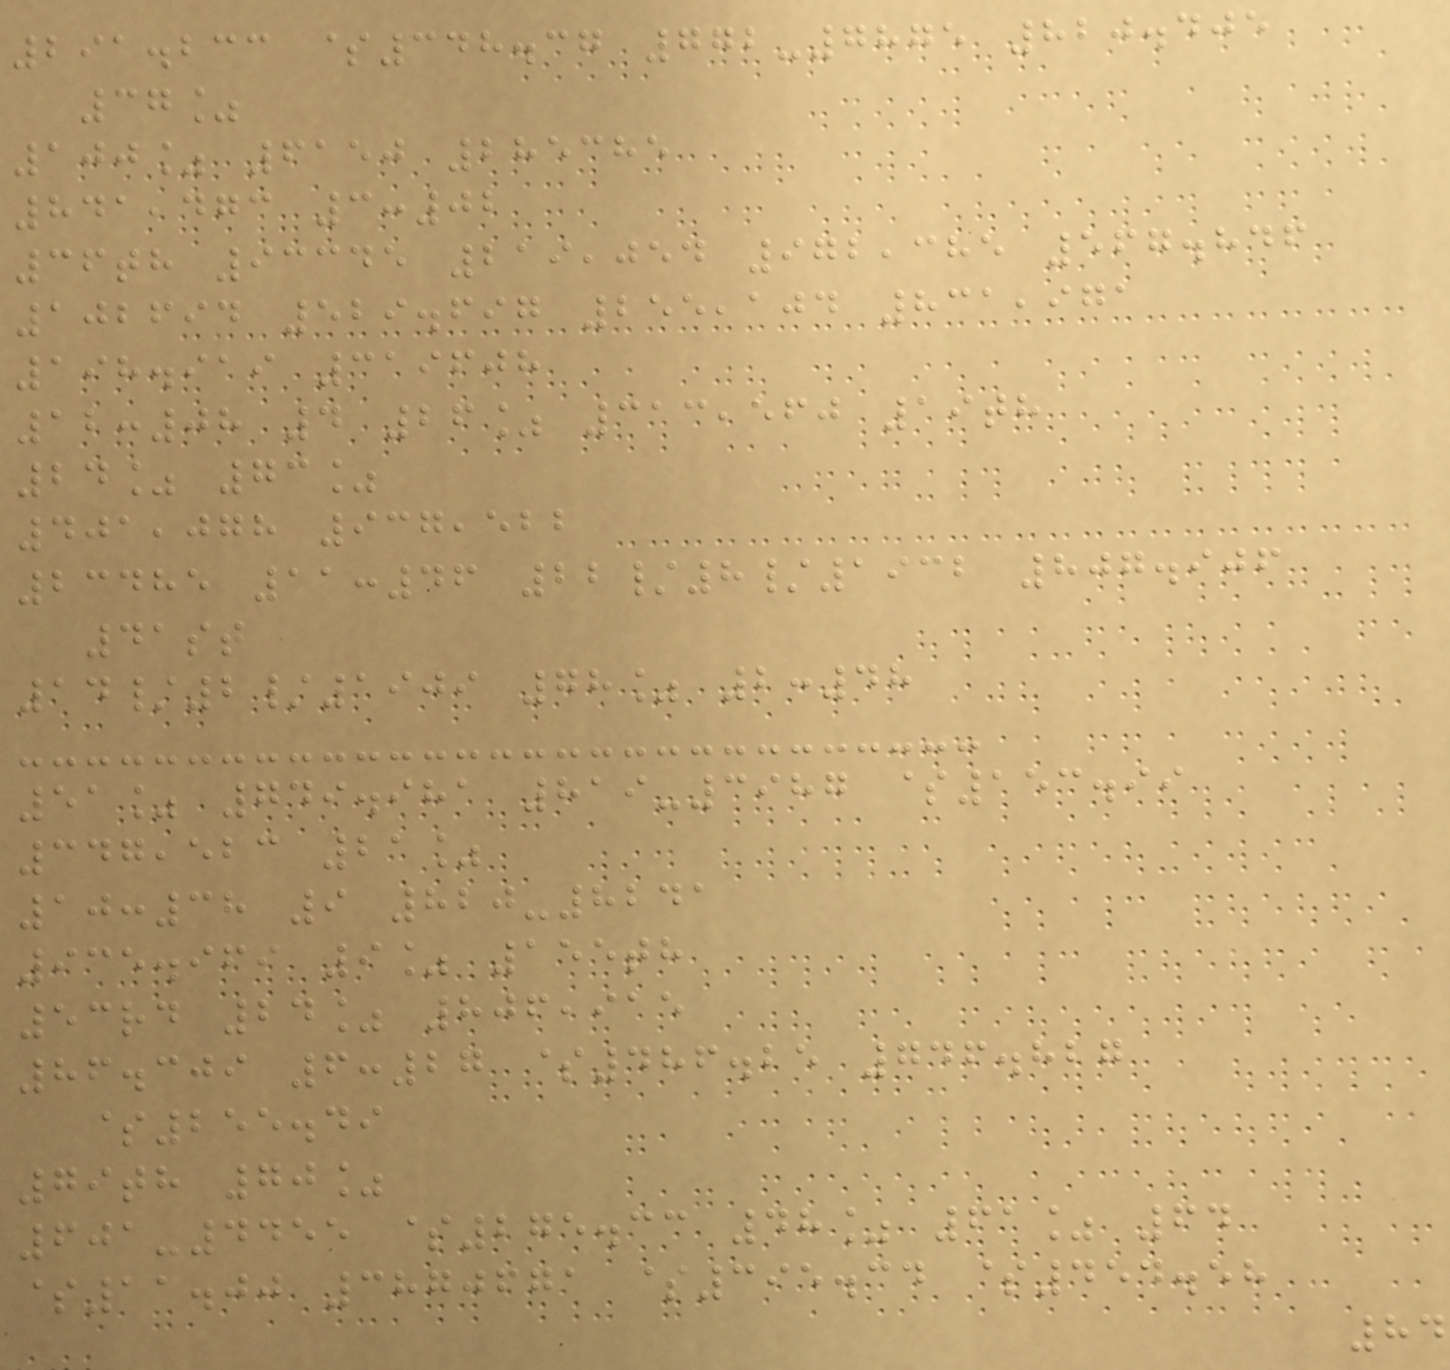291.233 $348.37 772-7875 820.405
37%
100% 6150 285385
841,473 3:02
36th 93345 219,054 972,385 567.846
102694 529.697 255,104 831,971
198.919 319608
12:08 4 26% 313,560 19th
24% 73%
401,078 937,522
23485 11:46 22/8/1932 807.906
41st
14/2/1909 78% 2:48
51% 749.981 819-3987 $153.99
347,523 21%
10:38 9 820-8241
935.969 9% 155th
53rd 24% 806,915
86.309 6:27 $486.25 746.827
$255.49
79th 70%
601-4455 $275.33 48% 61% 64
$11.00 3870671 $395.34 $454.58
84
